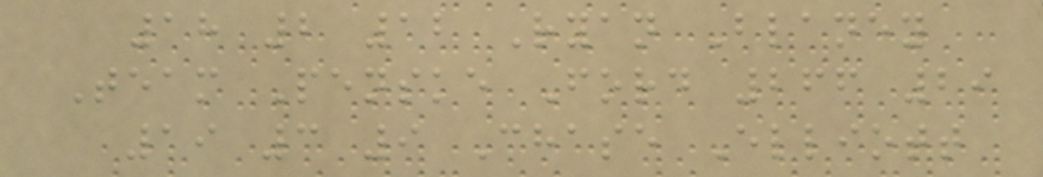18 2 12 Ryan Blaney
Team Penske Ford 266 29
19 3 9 Chase Elliott
